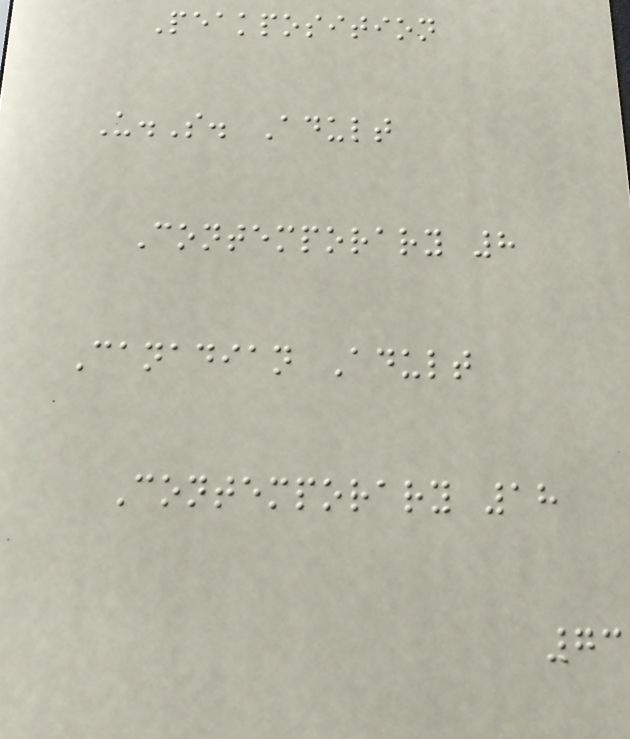Peakposition
U.S. Adult
Contemporary 8
Canadian Adult
Contemporary 18
73
